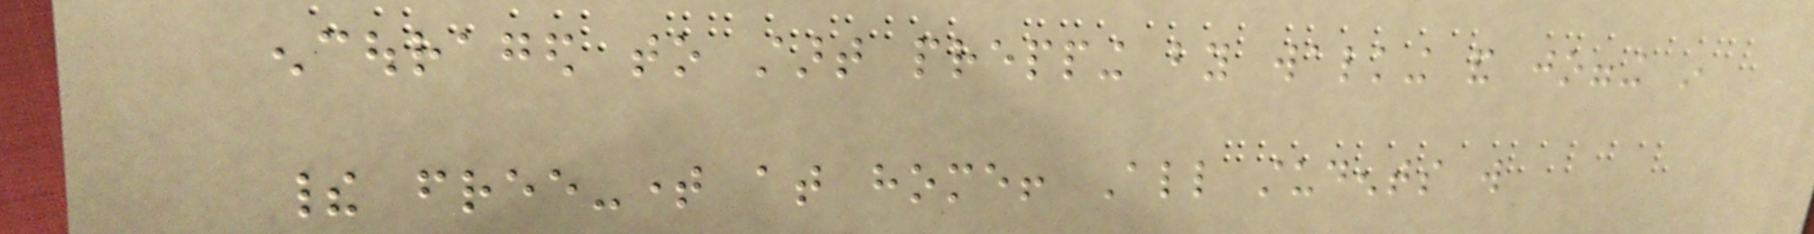encouraged to start prepping by walking and jogging in
their free-time at home! All students will
